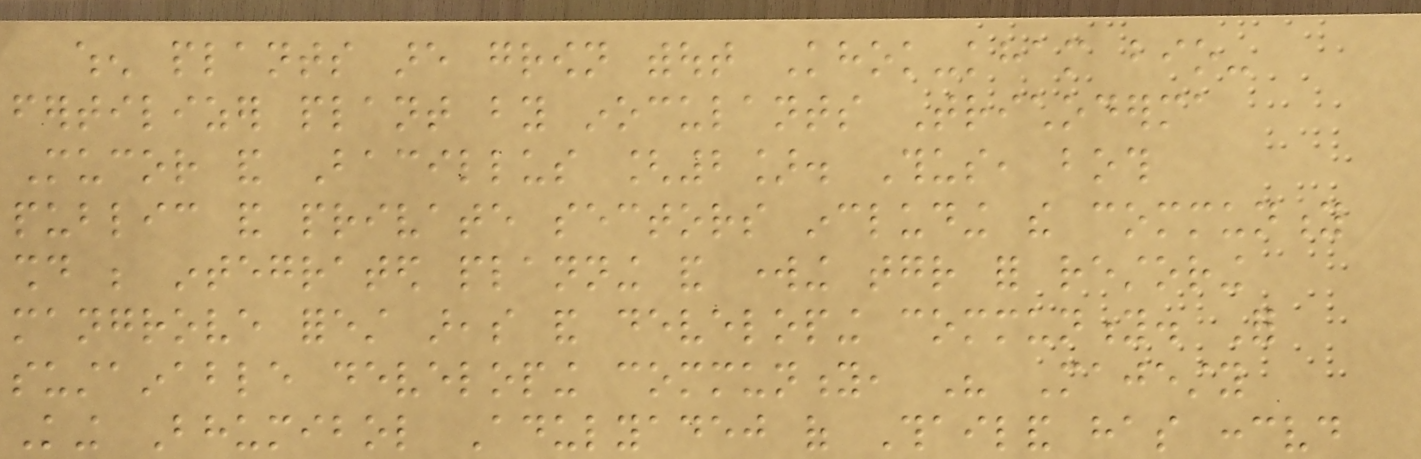when plants are grown without Khok-kham bio-
fertilizer plant by inoculants Trichoderma
Mucor and Bacillus [2]. Thus, both
public and private sectors including the community
should be integrated planning and working together for restoring
mangrove forest areas and developing community. For
sustainable developing community, His Majesty
King Bhumibol Adulyadej of Thailand has conceived
